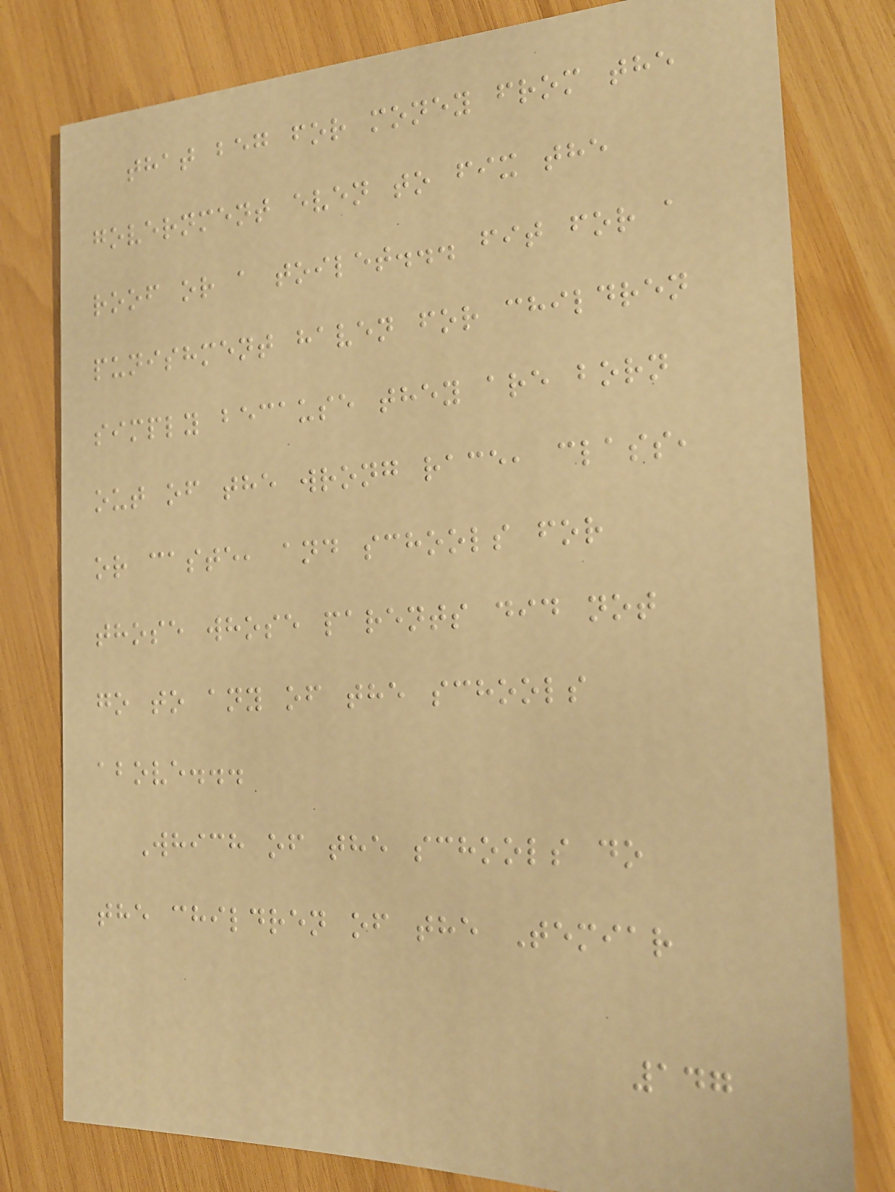that beg for money from the
government even to fix the
roof or a toilet... fit for a
punishment haven for children
simply because they are born
out of the wrong race, class,
or caste, and schools for
those whose parents did not
go to any of the schools
above...
Which of the schools do
the children of the Temiar
147
